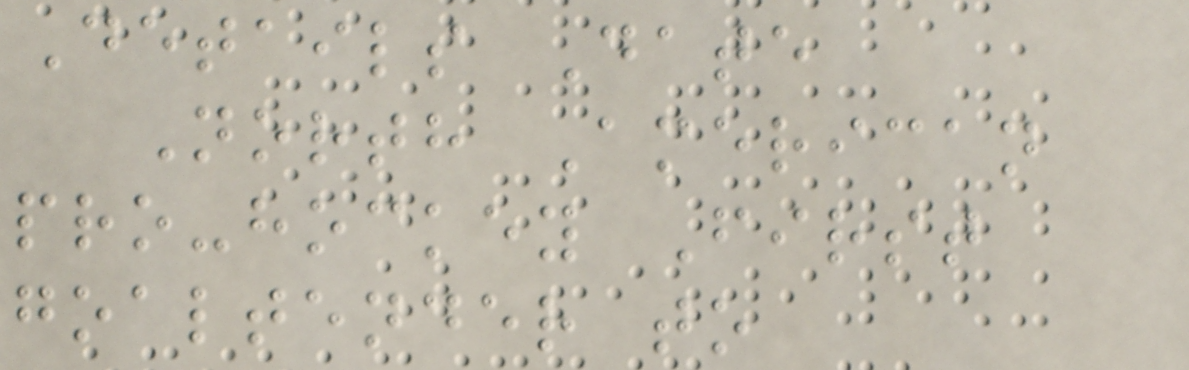Details Date
North American
pro-hockey First
goaltender to
